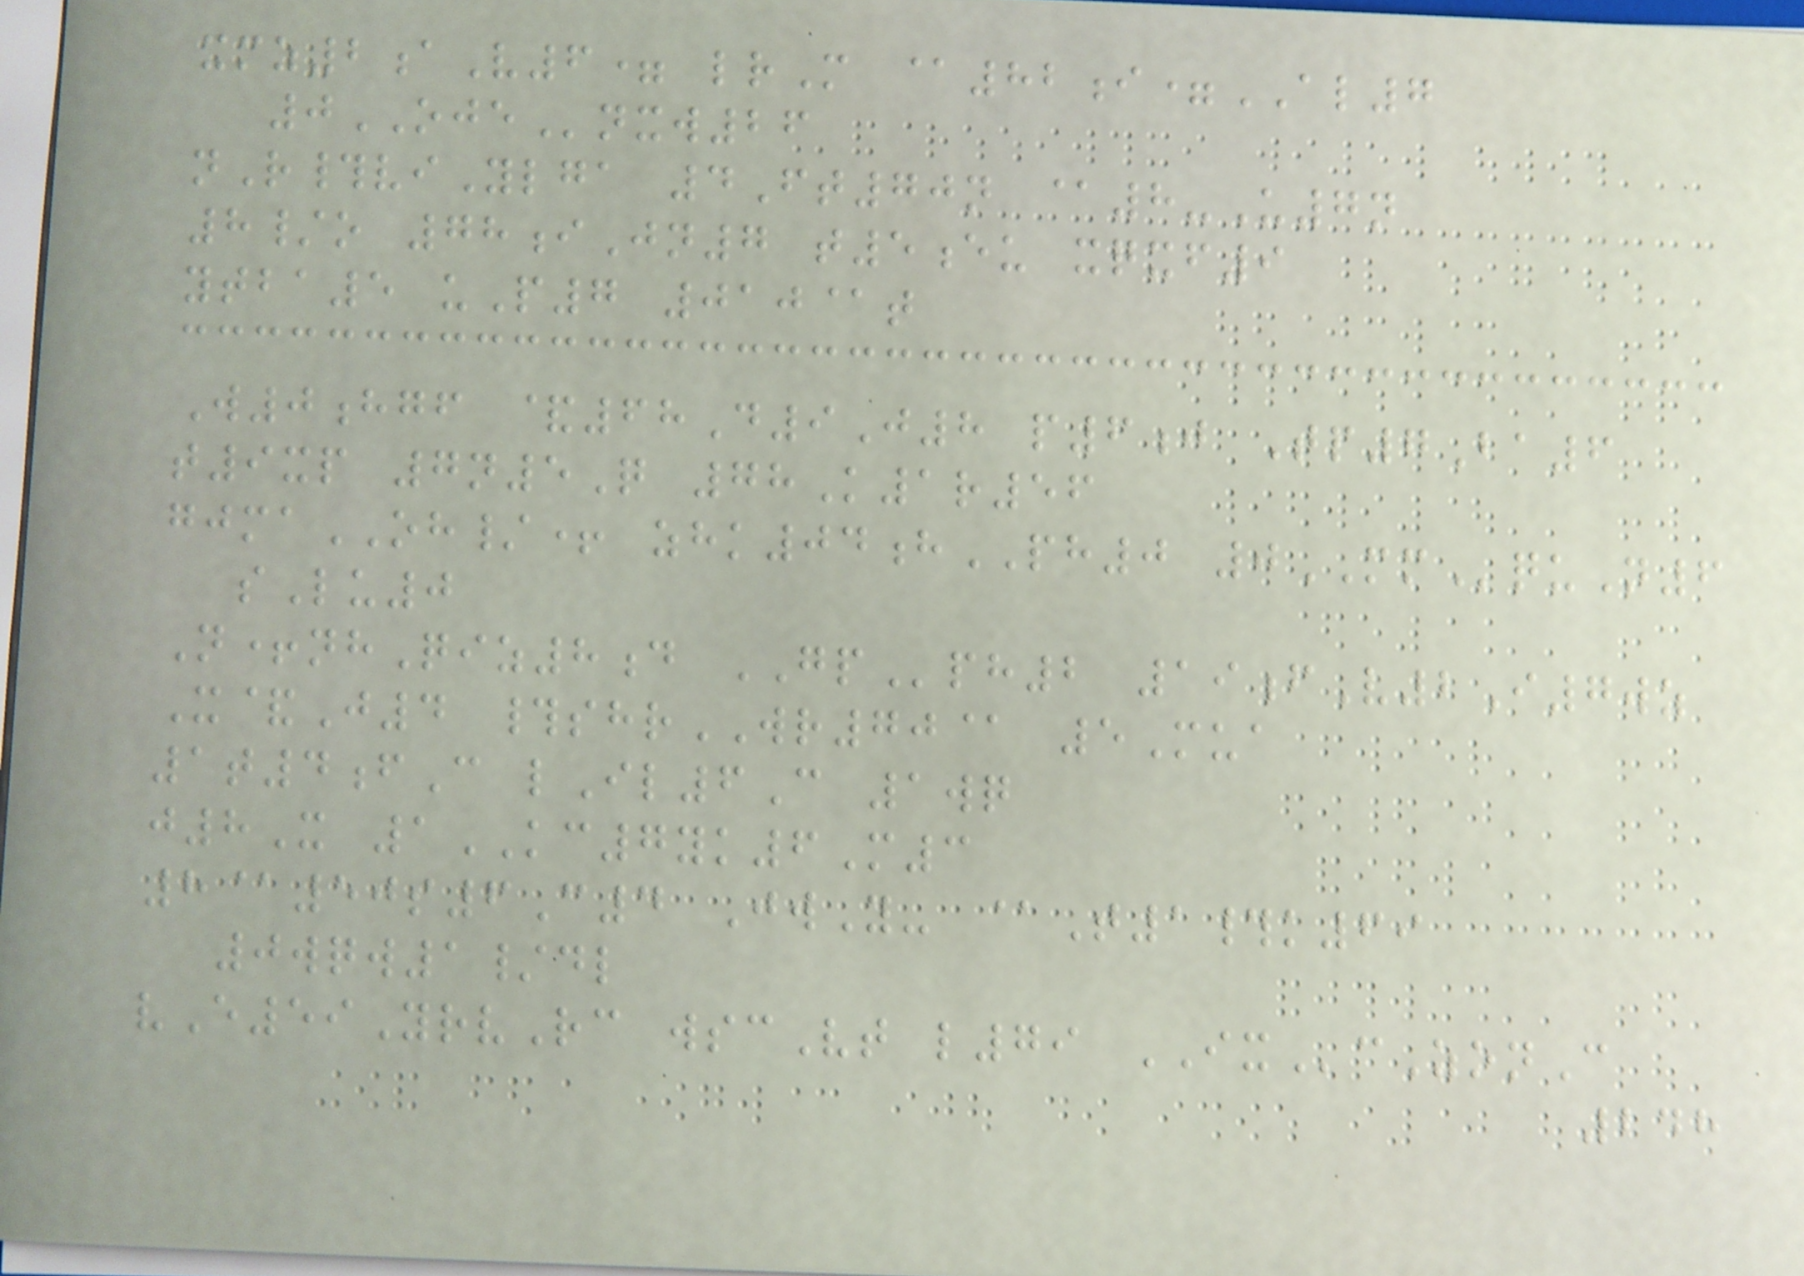xmz2aV6= lrM @82i=AL7
0OJEnxw26
nR#viYlga 4Ft70n @8-U7n
8/o 78iJn7 t5eu xqxf9
ytba5 uP7 010@t
W0hgf &68D9J8 p6j Tp7Ba6
t9xp 7n5Q 78K1r56
gjmaOH/+ zhk04hPH0 0MMquN6
sLu0
N+nhQiz8d GPph2 19fV2I7wz
X&J4 #shrWR70@ 5Mua
1t4fC lIl6C 1wq
j8X 1KC7yk6M3
8@50s6C4 JwY- @T1#k69
0wqw1/dl
vE59YrvRc wscVt l79 IXcZonC
248
